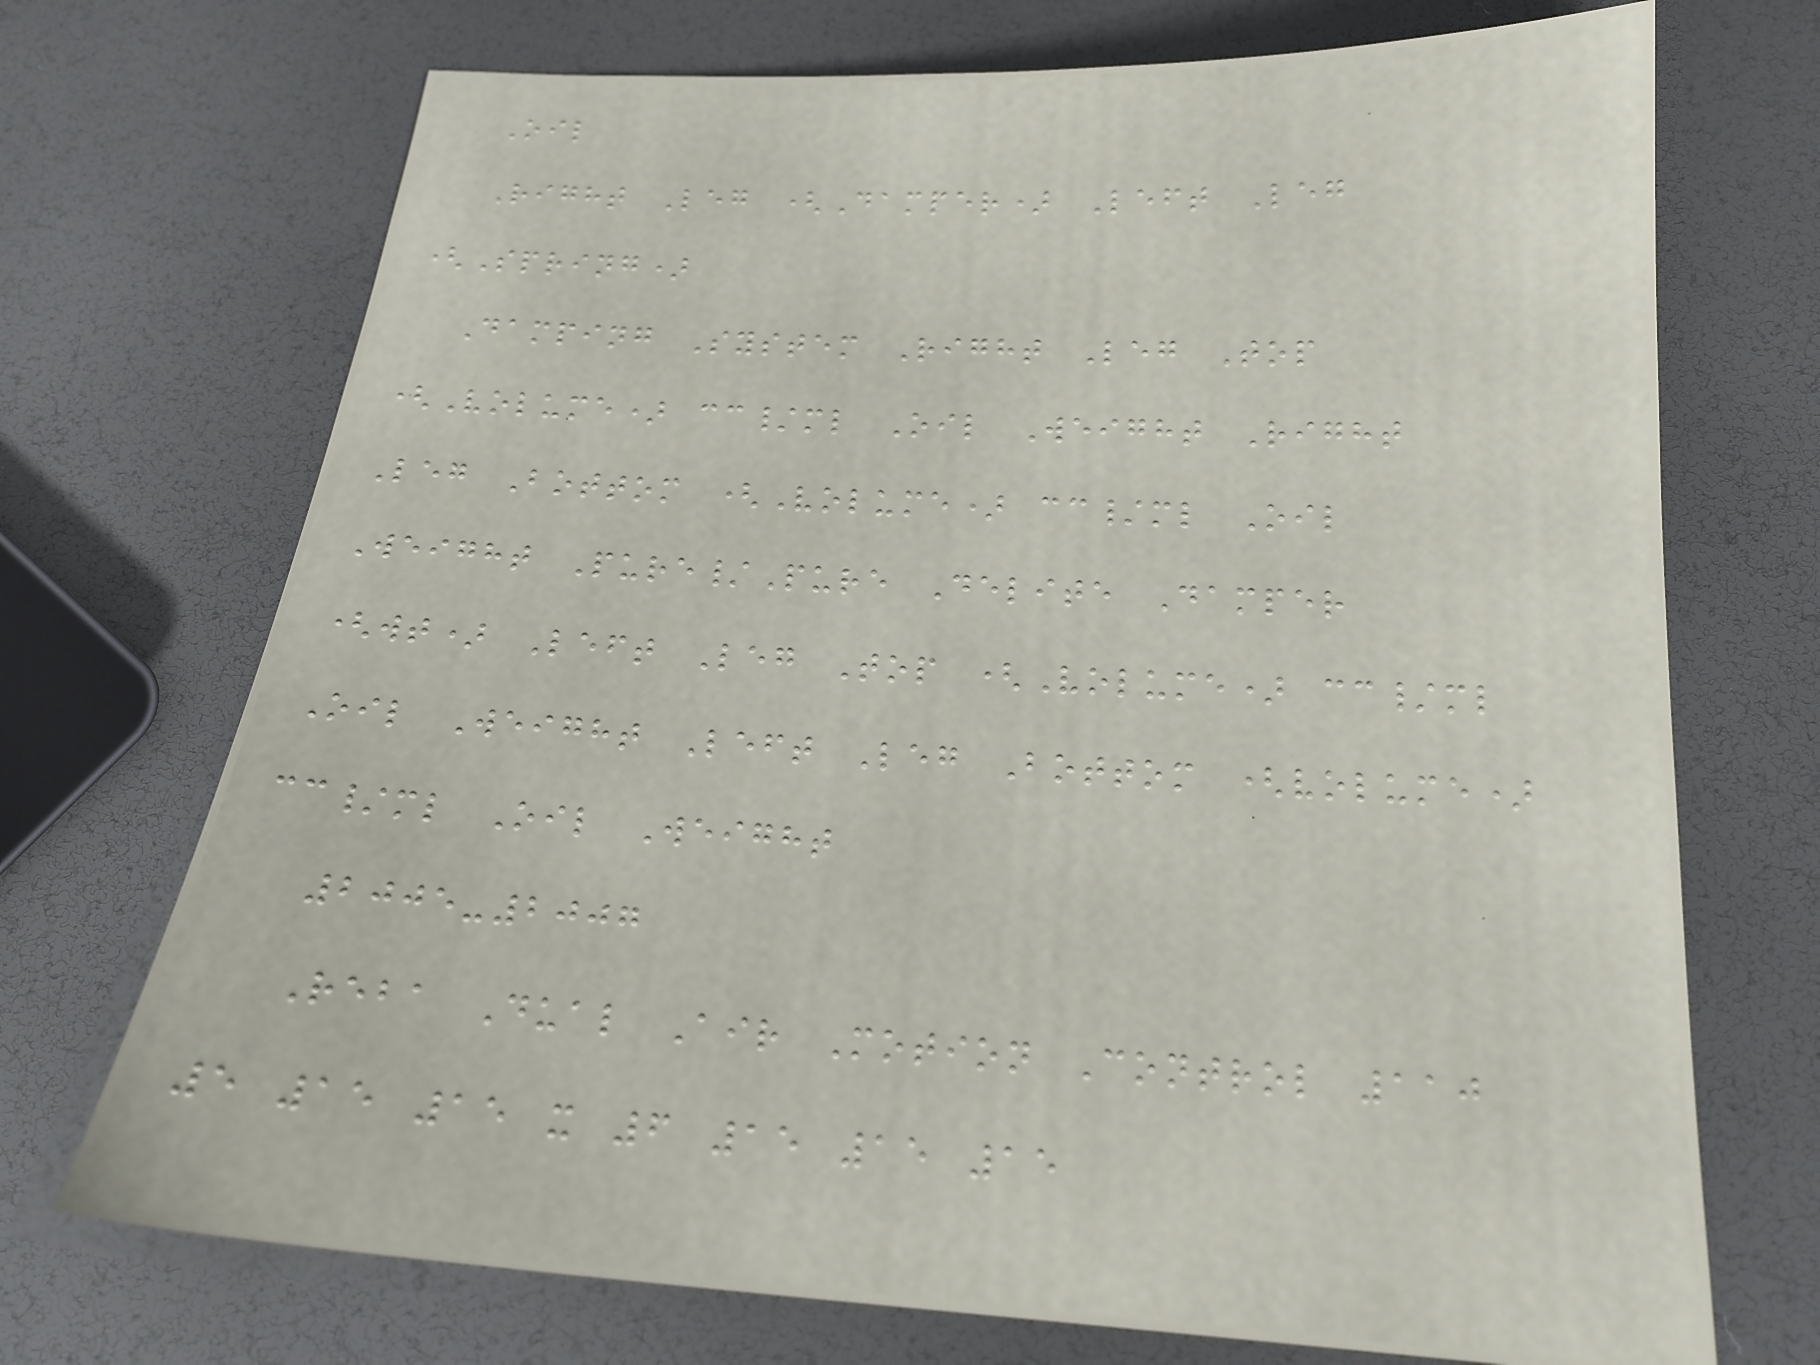Oil
Right Leg (Damper) Left Leg
(Spring)
Damping System Right Leg Top
(Volume) cc/ml Oil Weight Right
Leg Bottom (Volume) cc/ml Oil
Weight Pure/Pure Delite Damper
(wt) Left Leg Top (Volume) cc/ml
Oil Weight Left Leg Bottom (volume)
cc/ml Oil Weight
2005-2007
Reba Dual Air Motion Control 110
5 15 15 x 6 15 15 15
